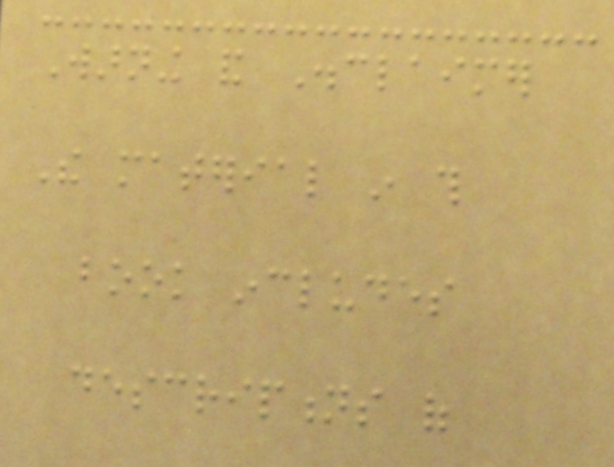Warning and Disclaimer
The material in this
book includes
descriptions of
